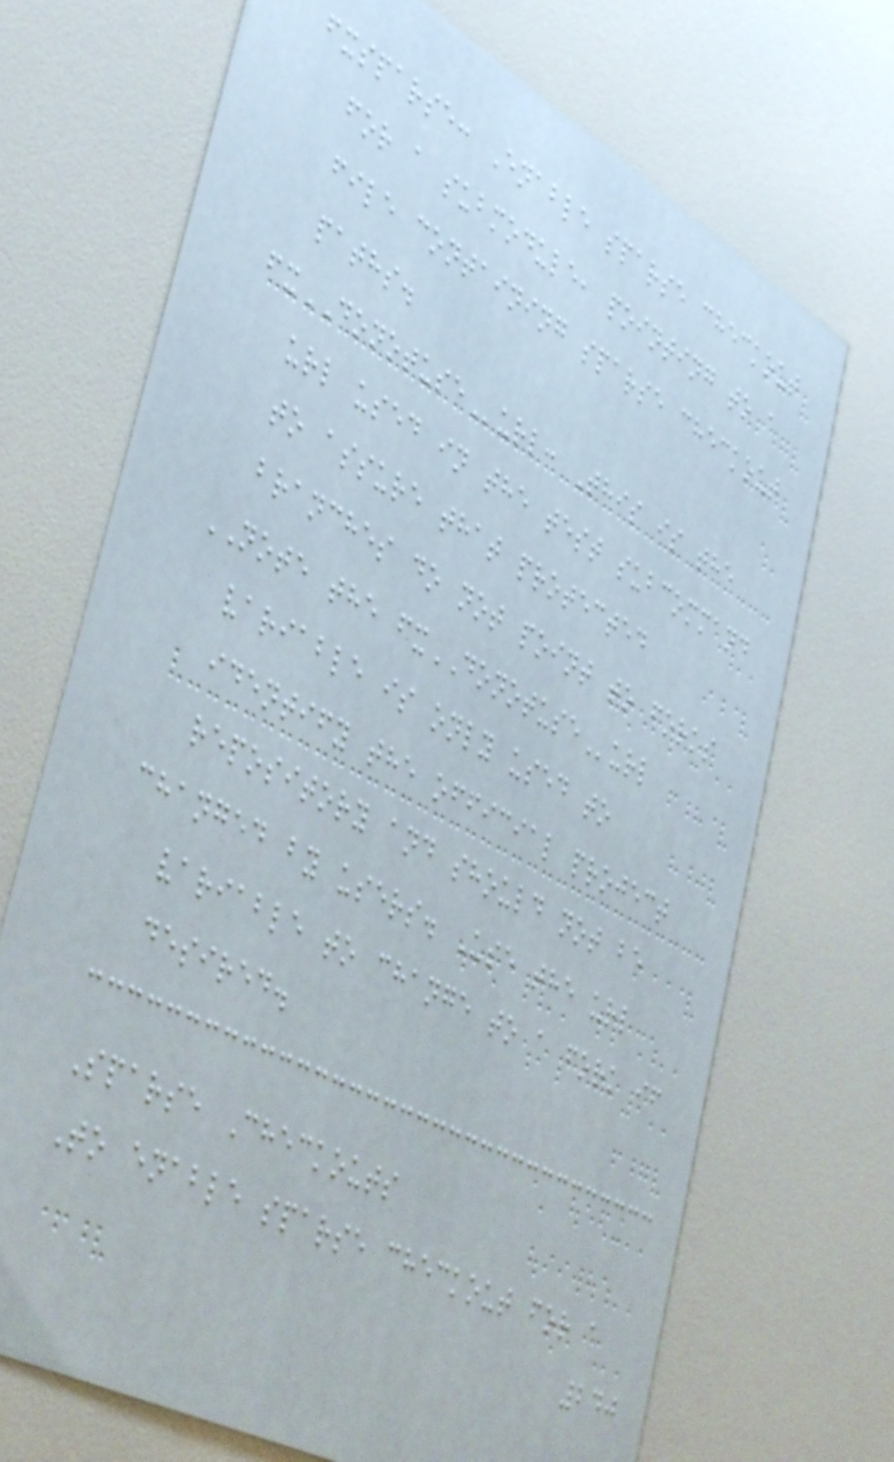fxsparse: Enable sparse checkout
for a submodule, pointing to a
file containing sparse checkout
paths.
fxDONOTUSEurl: This is the
url used in the test subcommand
to assure that protected
branches do not point to forks
NOTE the fxDONOTUSEurl
variable is only used to
identify the official project
repository and should not be
changed by users. Use the url
variable to change to a fork if
desired.
Sparse Checkouts
To enable sparse checkout for a
240
